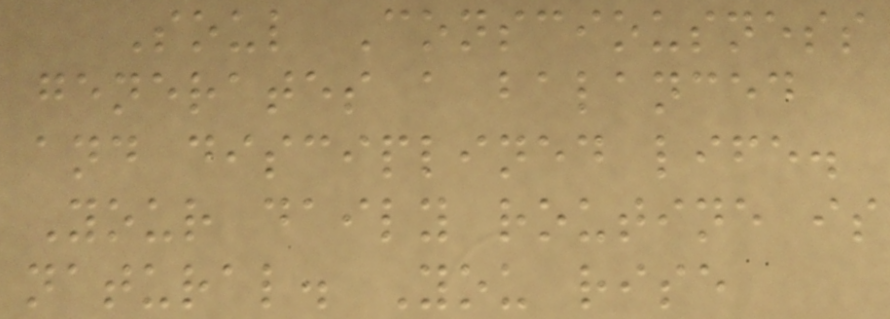Soul Consciousness
generates a balanced
and disciplined life.
Your daily routine is
natural. You rise
